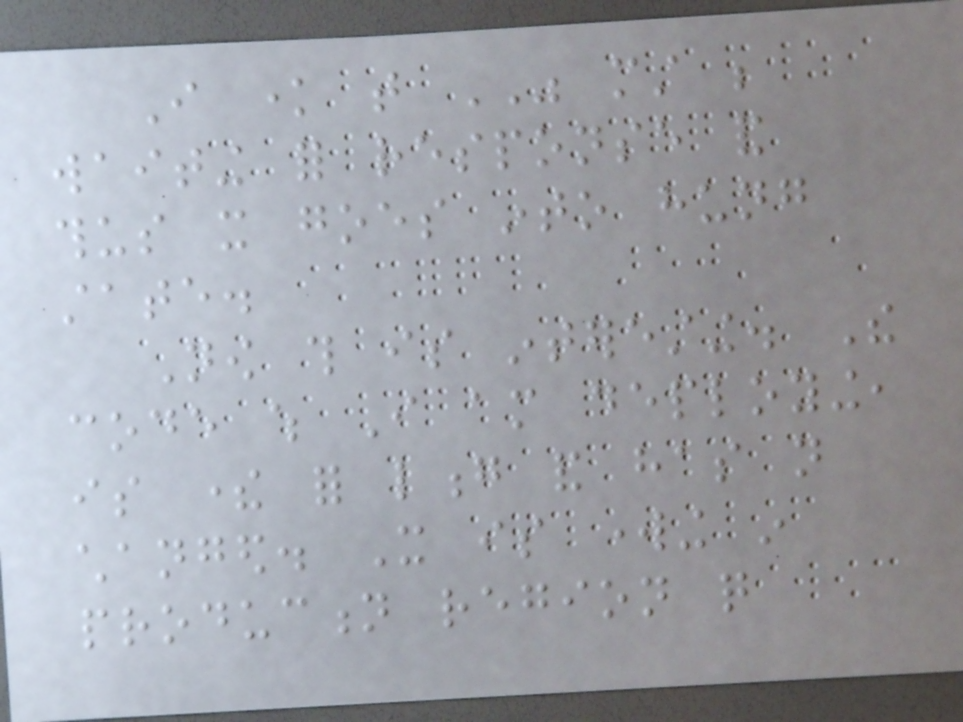I know that WAS must be
waiting for response and
thus it goes into hung
state.
Now this is interesting. The
code which I am deploying,
is there for long and has not
changed. It is working in
production region quite
